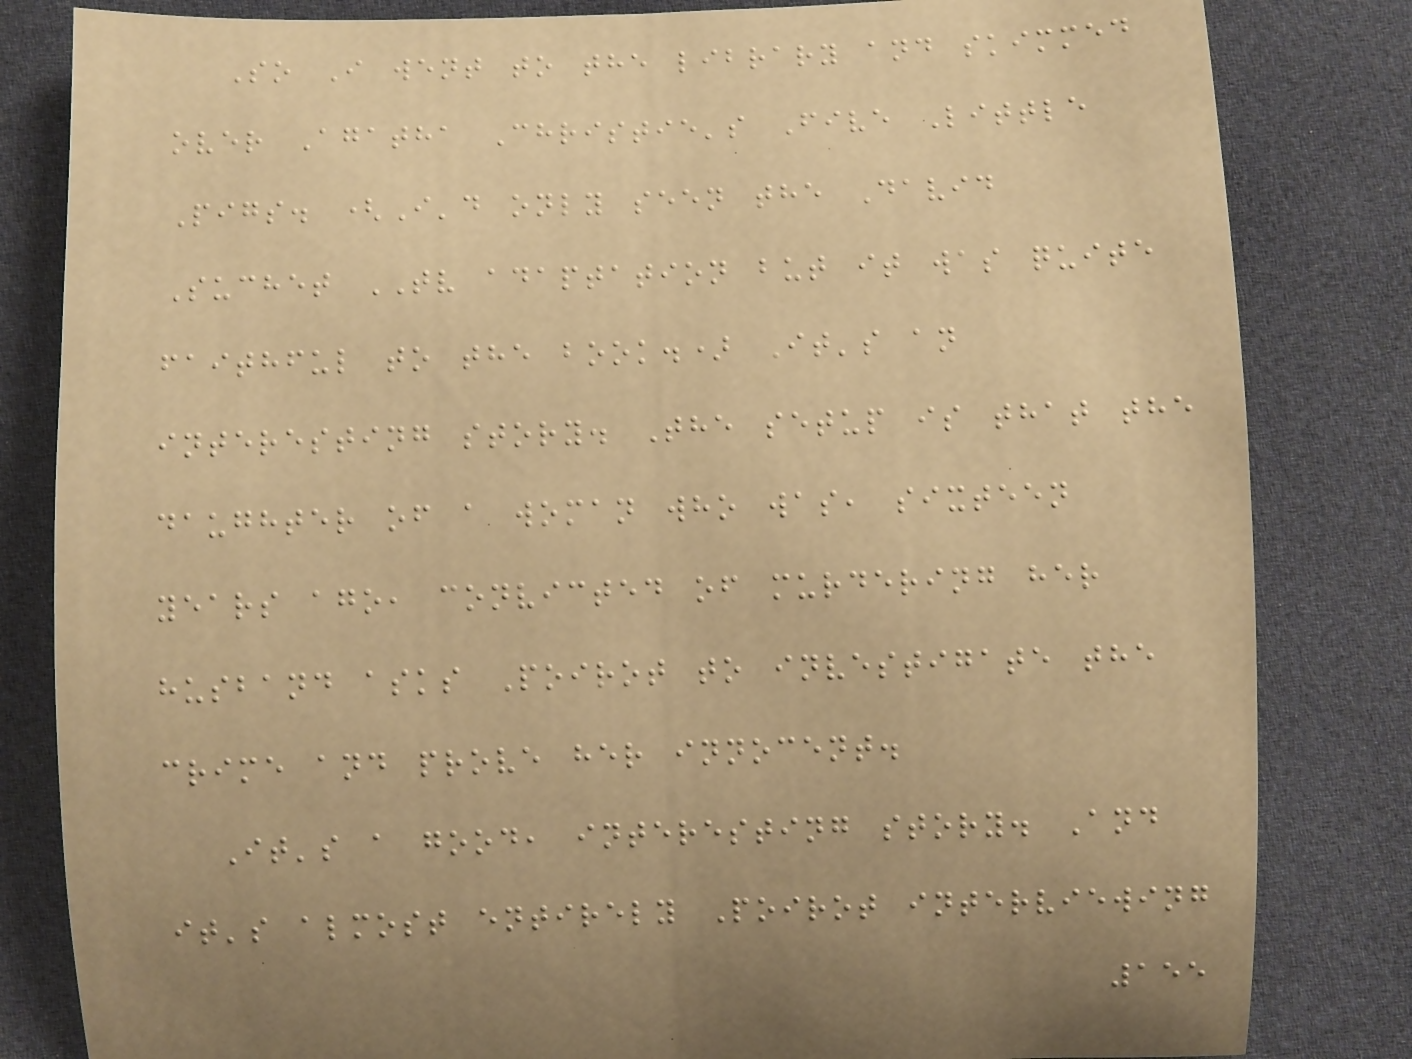So I went to the library and skimmed
over Agatha Christie's Five Little
Pigs. (I'd only seen the David
Suchet TV adaptation but it was quite
faithful to the book.) It's an
interesting story. The setup is that the
daughter of a woman who was, sixteen
years ago, convicted of murdering her
husband asks Poirot to investigate the
crime and prove her innocent.
It's a good, interesting story. And
it's almost entirely Poirot interviewing
155
